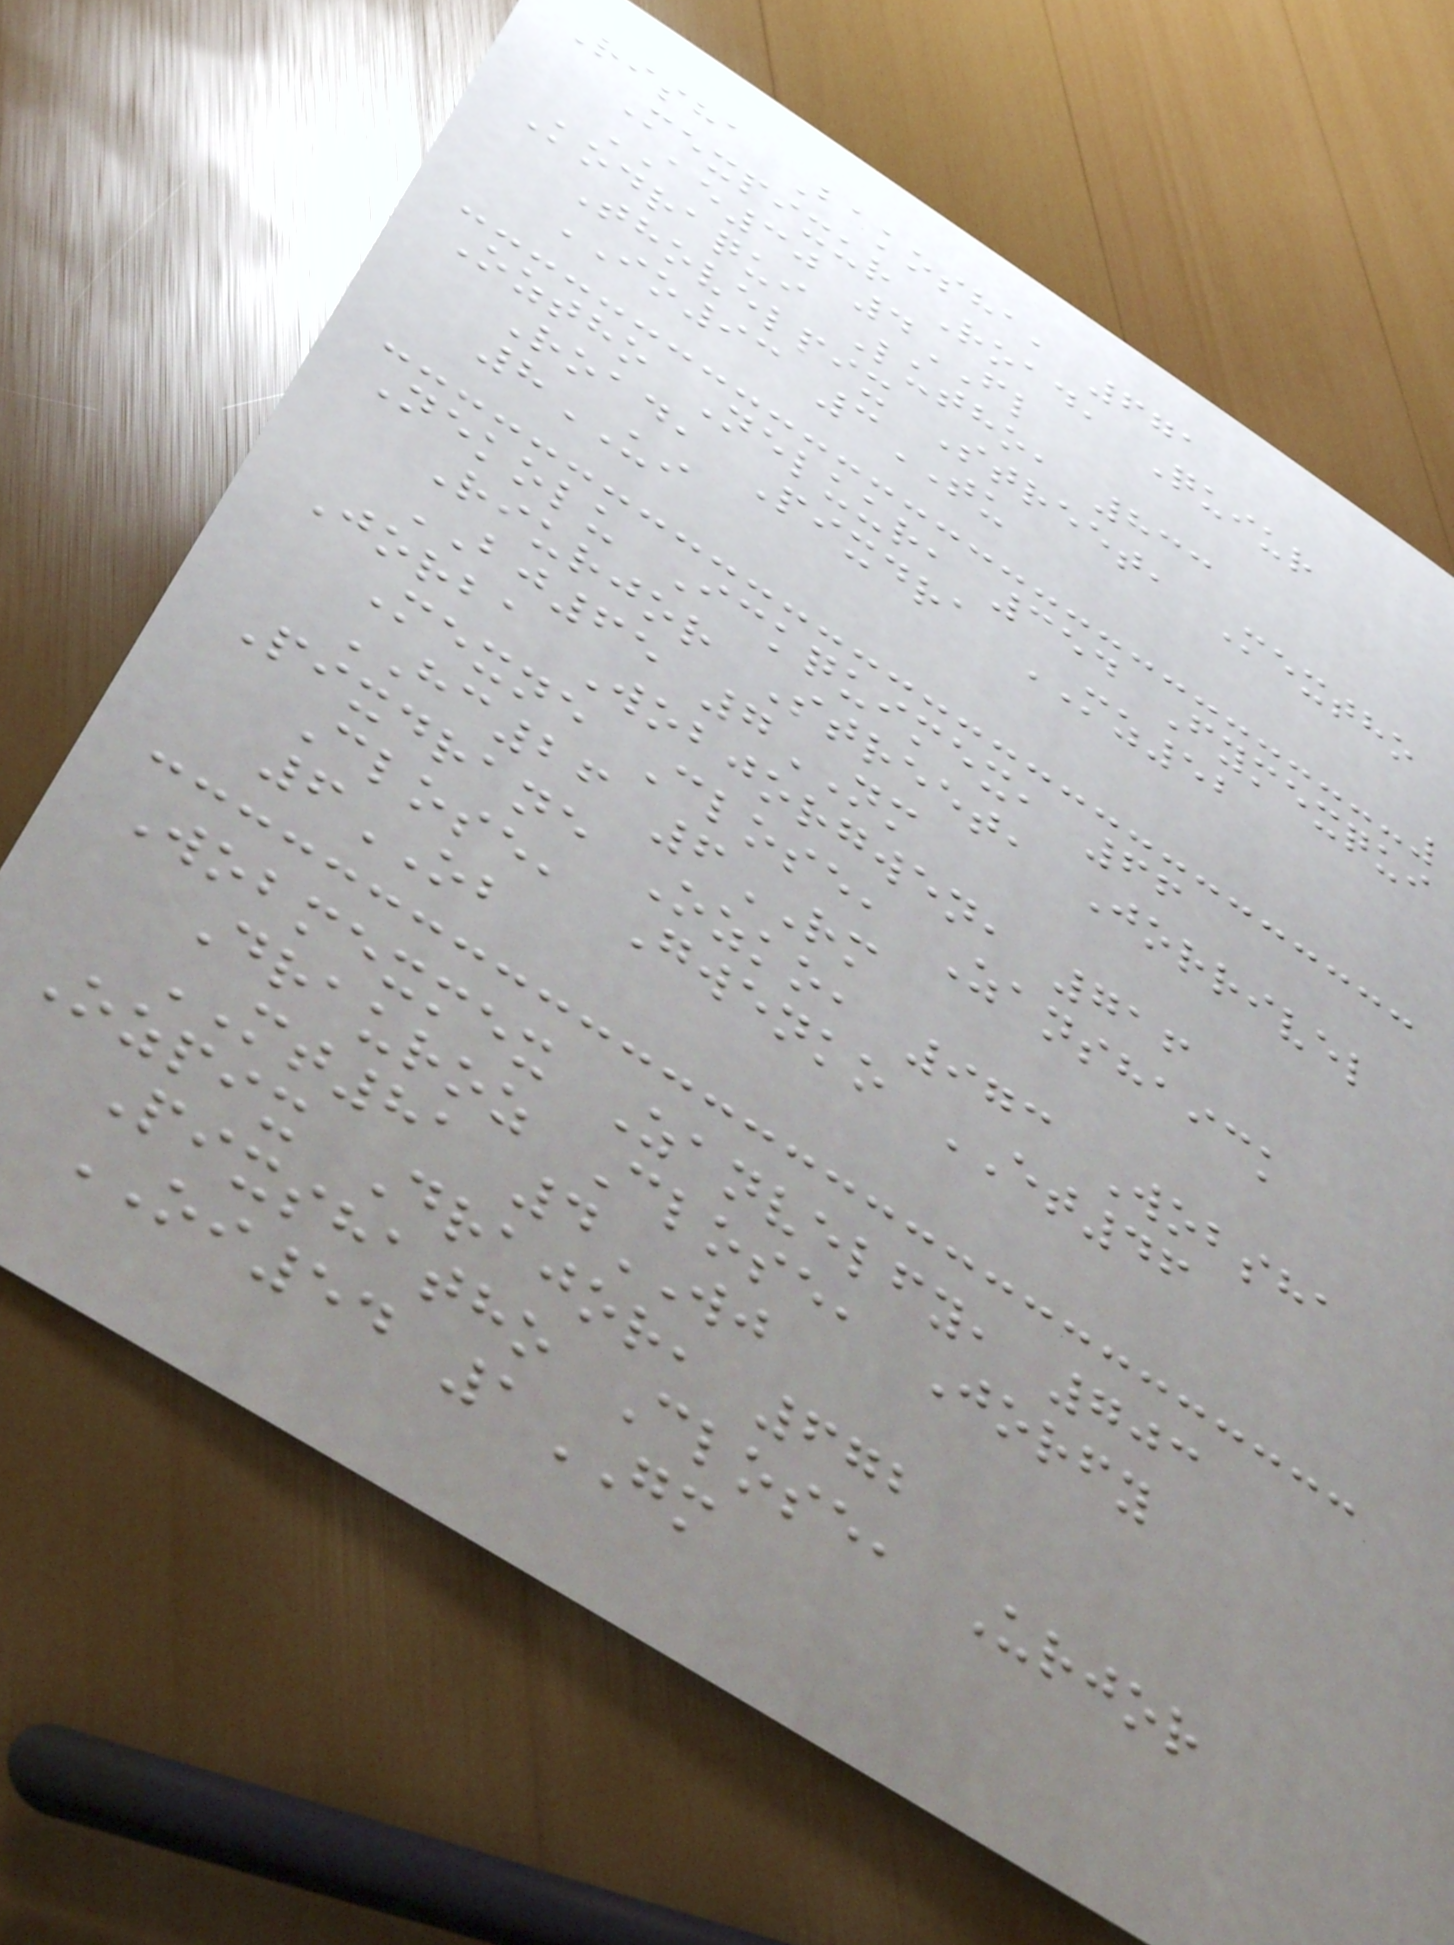Risha Bakosha, 671
Mexpixur Road, Quiur
AE30 4FL
Kodraqui Lutho, 833
Thovelpix Street, Mextho
IO93 3TU
Oztho Neluur, 354 Fymexqui
Road, Pixdra MZ52
8UI
Nekolu Ickquimex, 66
Riurjor Street, Jorrivel
BJ65 7NM
Jorba Wobjorgwen, 716
Mexne Close, Zanshaick
HC26 6RM
Pixdrane Ozko, 973 Wobsha
Close, Gwenko ET46
6OB
Wobmexmex Zanvelfy, 703
Drauroz Close, Jorfy
MT81 4WJ
Ozpix Drajor, 672
Pixshatho Close, Urjor
OI54 1GM
